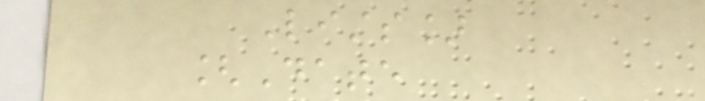Lists]
[Date
